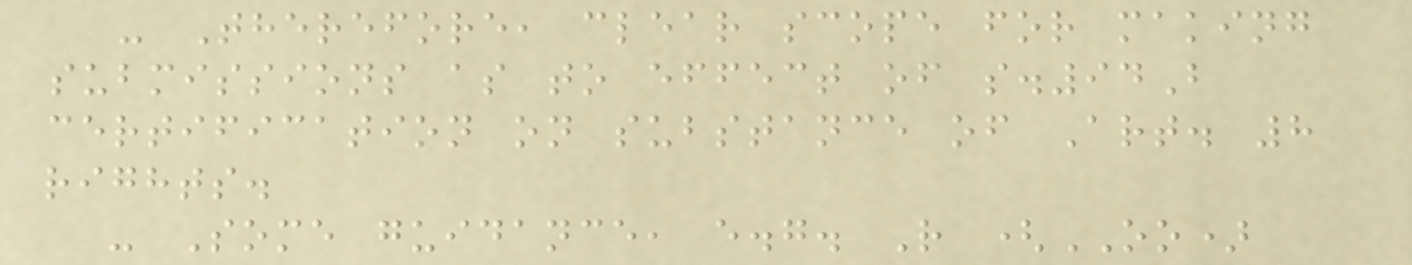- Therefore, clear scope for making
submissions as to effect of s.94B
certification on substance of Art. 8
rights.
- Some guidance, e.g. R (OO)
